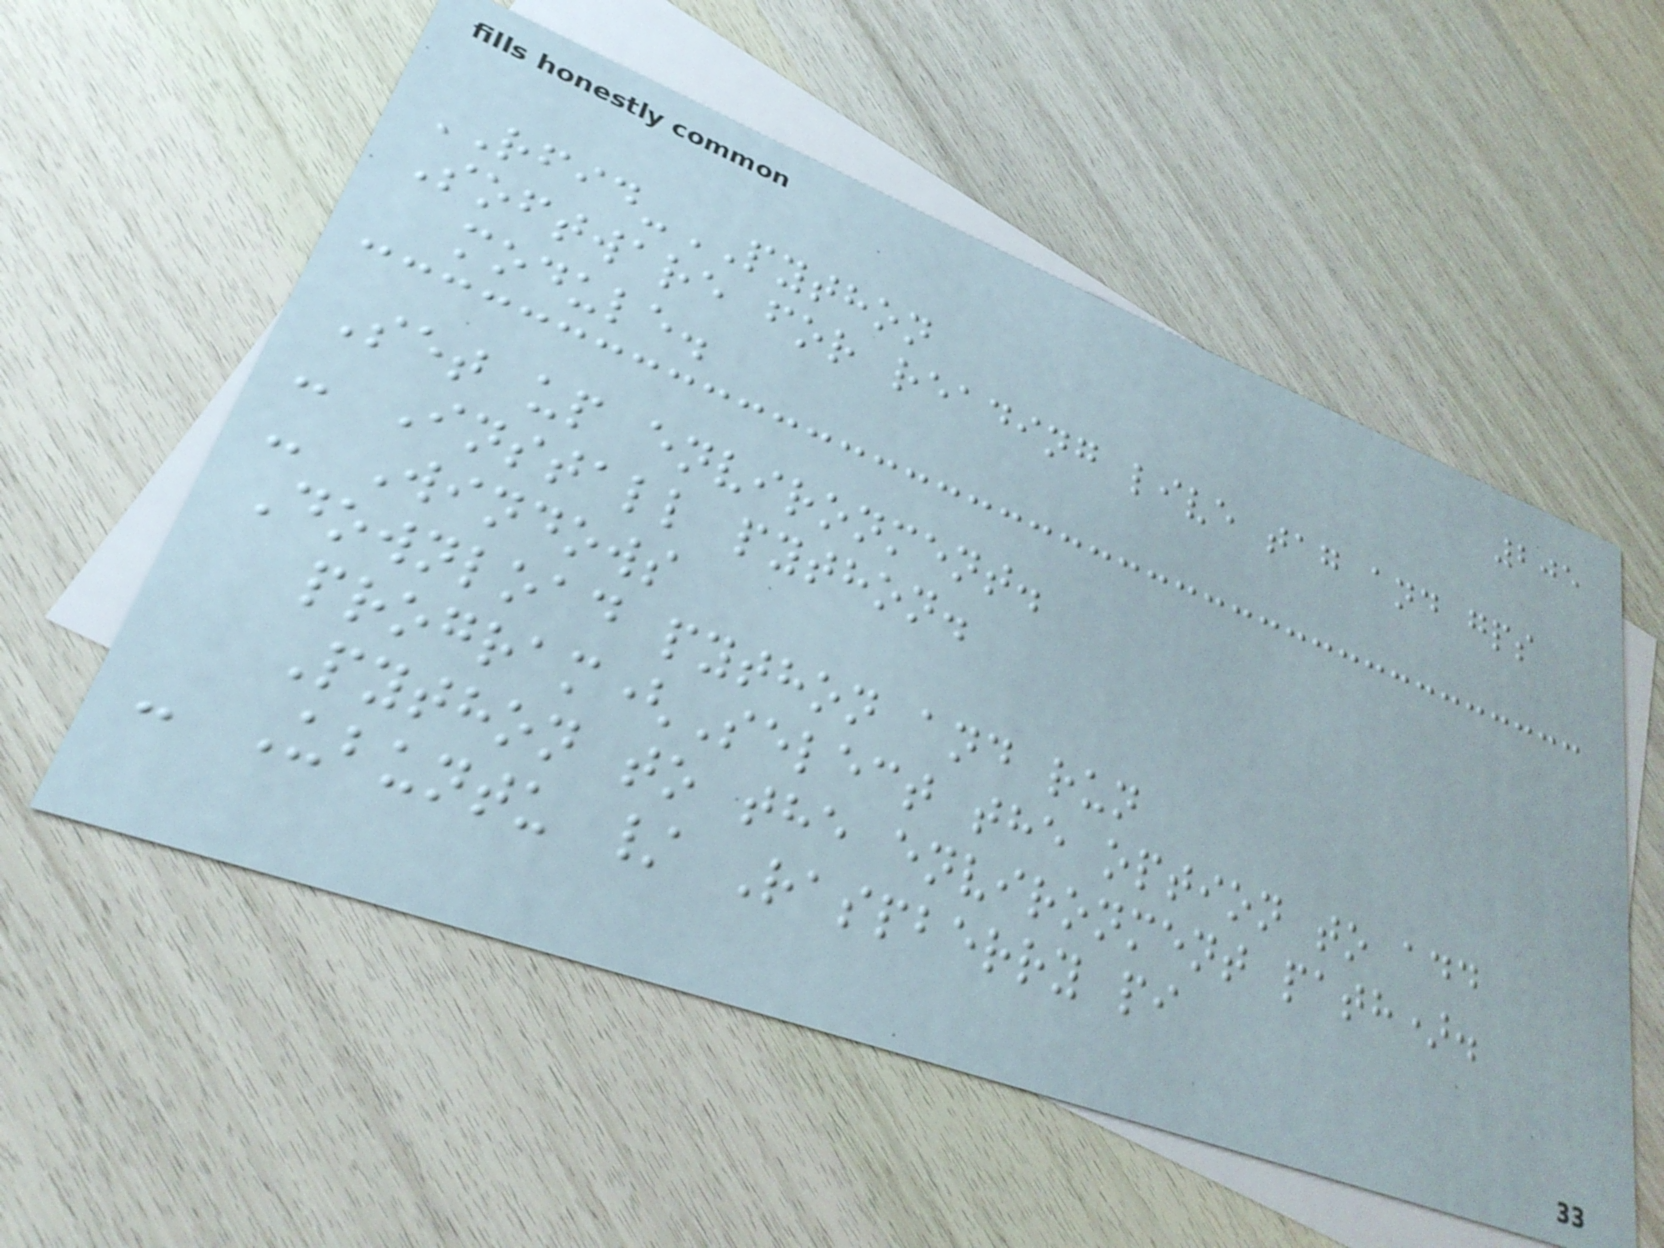205
RFID-PYTHON
Software for reading live tag and gps
module.
Set up environment.
- Install python.
- Windows
Download python and run
program(Select the option to add
Python to the environment path).
- Ubuntu / Raspberry pi
